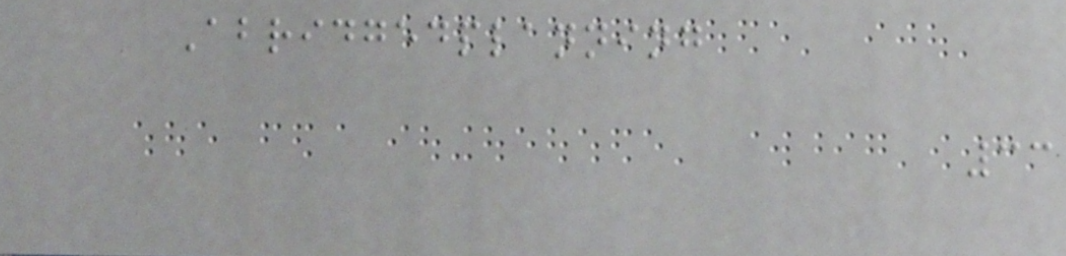Abridgedplanning
33
